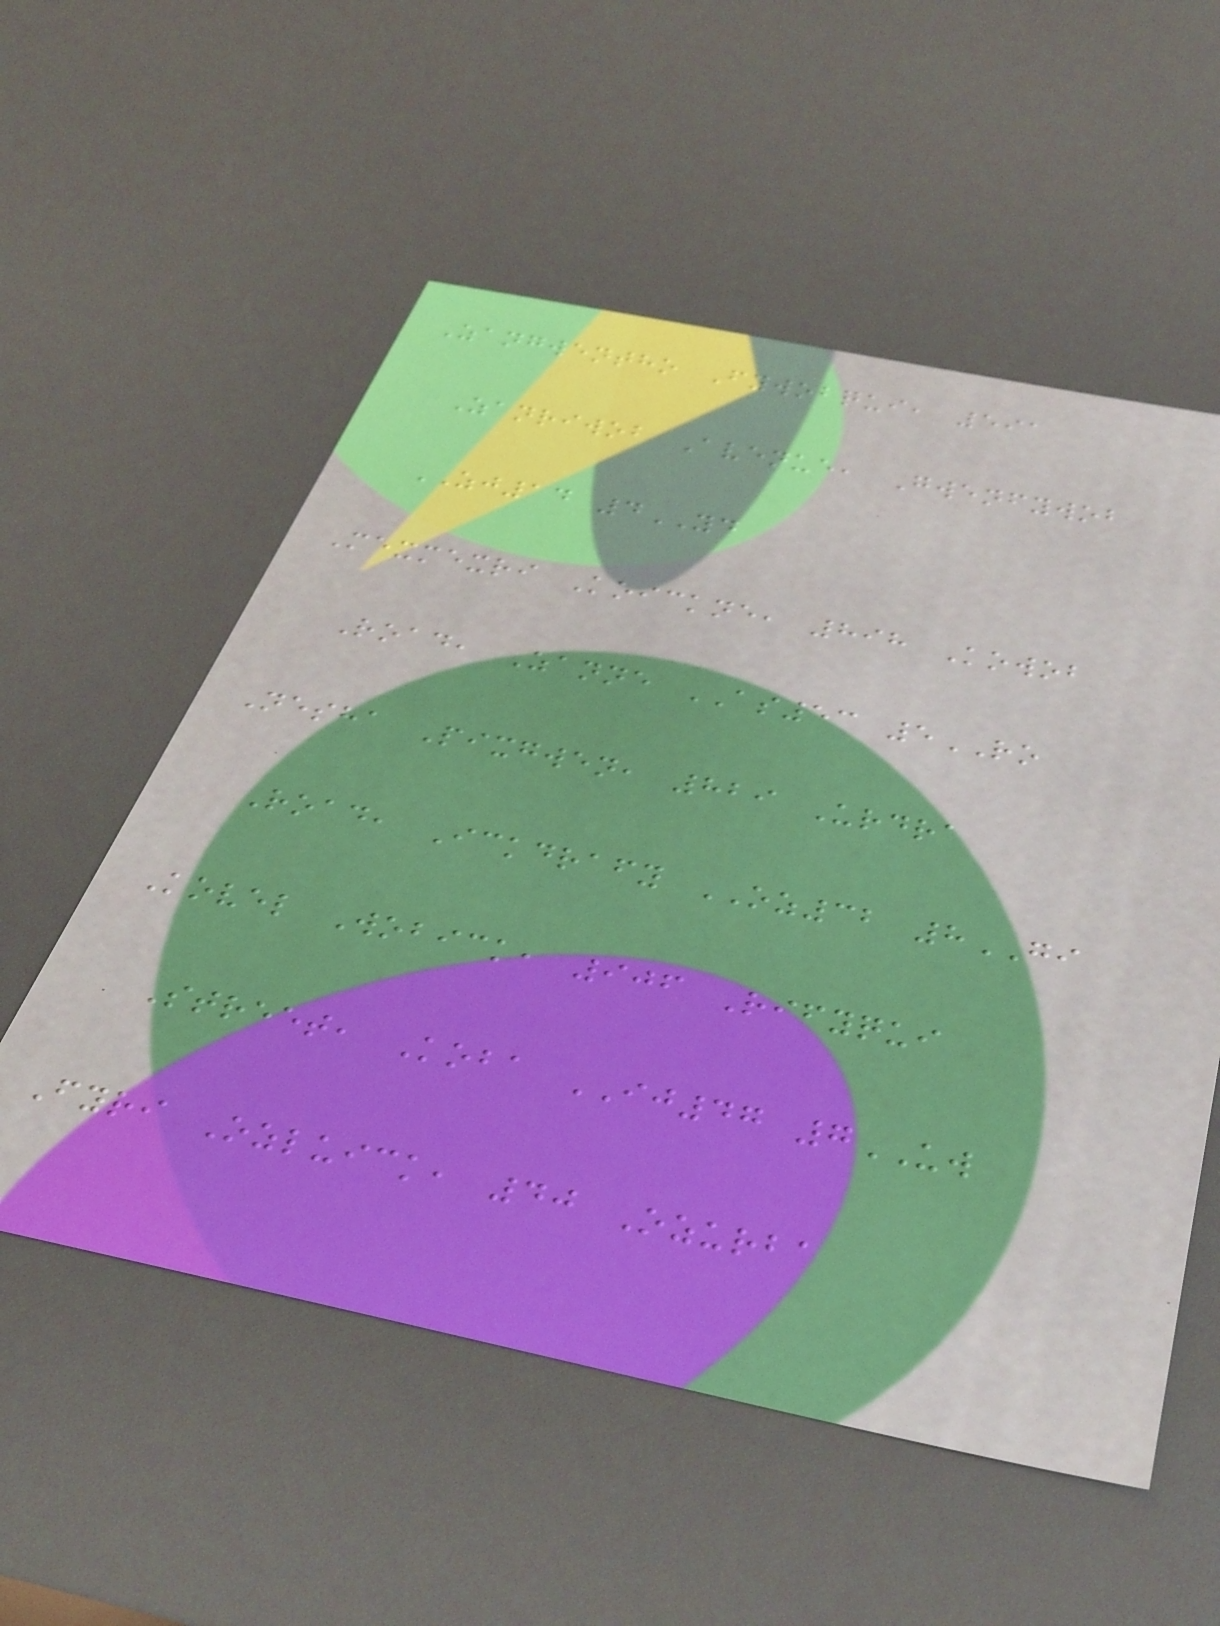Zangwentho Fywobqui, 591
Zanriwob Avenue, Gwenfywob
ZJ14 4YD
Mexmexri Koickne, 898 Kowob
Road, Zanne AS53 5RO
Nesha Pixgwen, 829 Urdra
Road, Ickdrafy OZ32 8GI
Kovel Wobick, 906 Rifyqui
Street, Koba IJ47 7UW
Fyri Ozluick, 40 Ozurba
